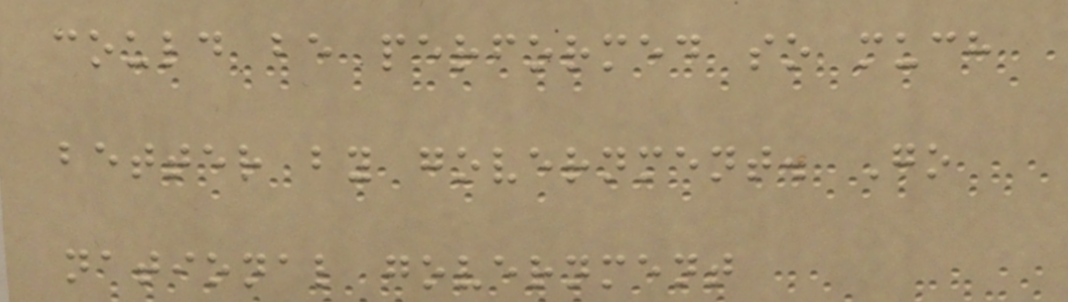could be performed so much
better by government. Go
national government
